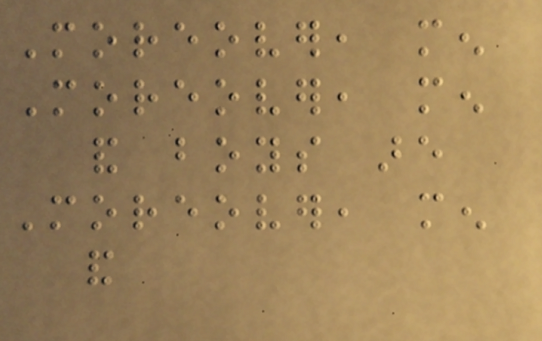Moreover, men
Moreover, men
and boys are
Moreover, men
and
